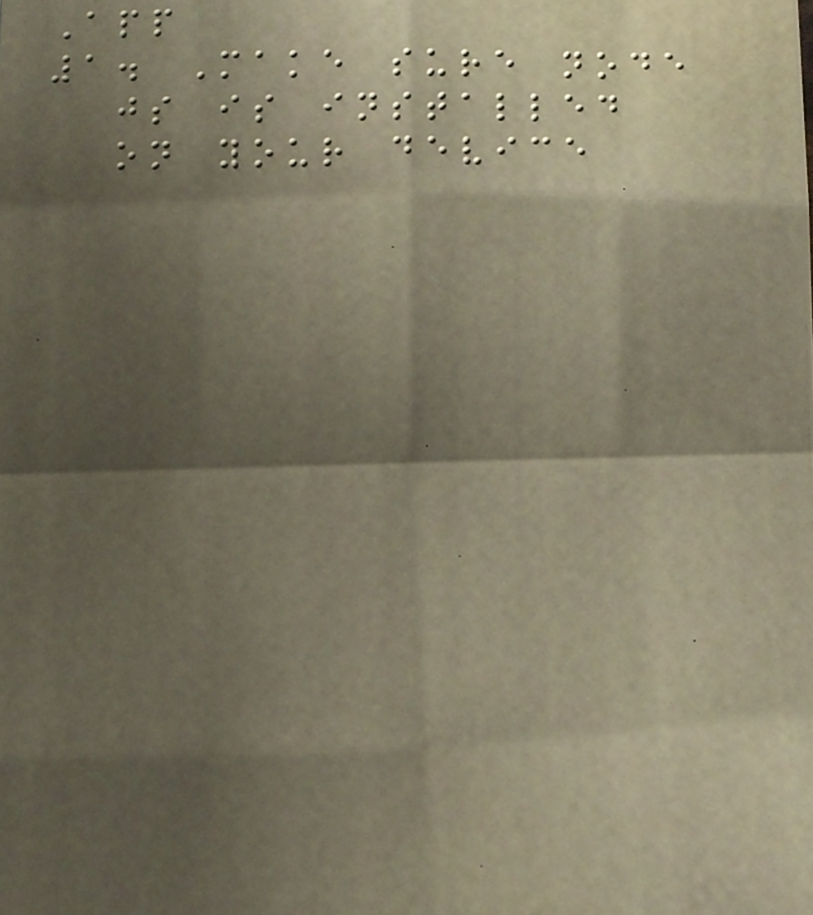App
1. Make sure node
js is installed
on your device
